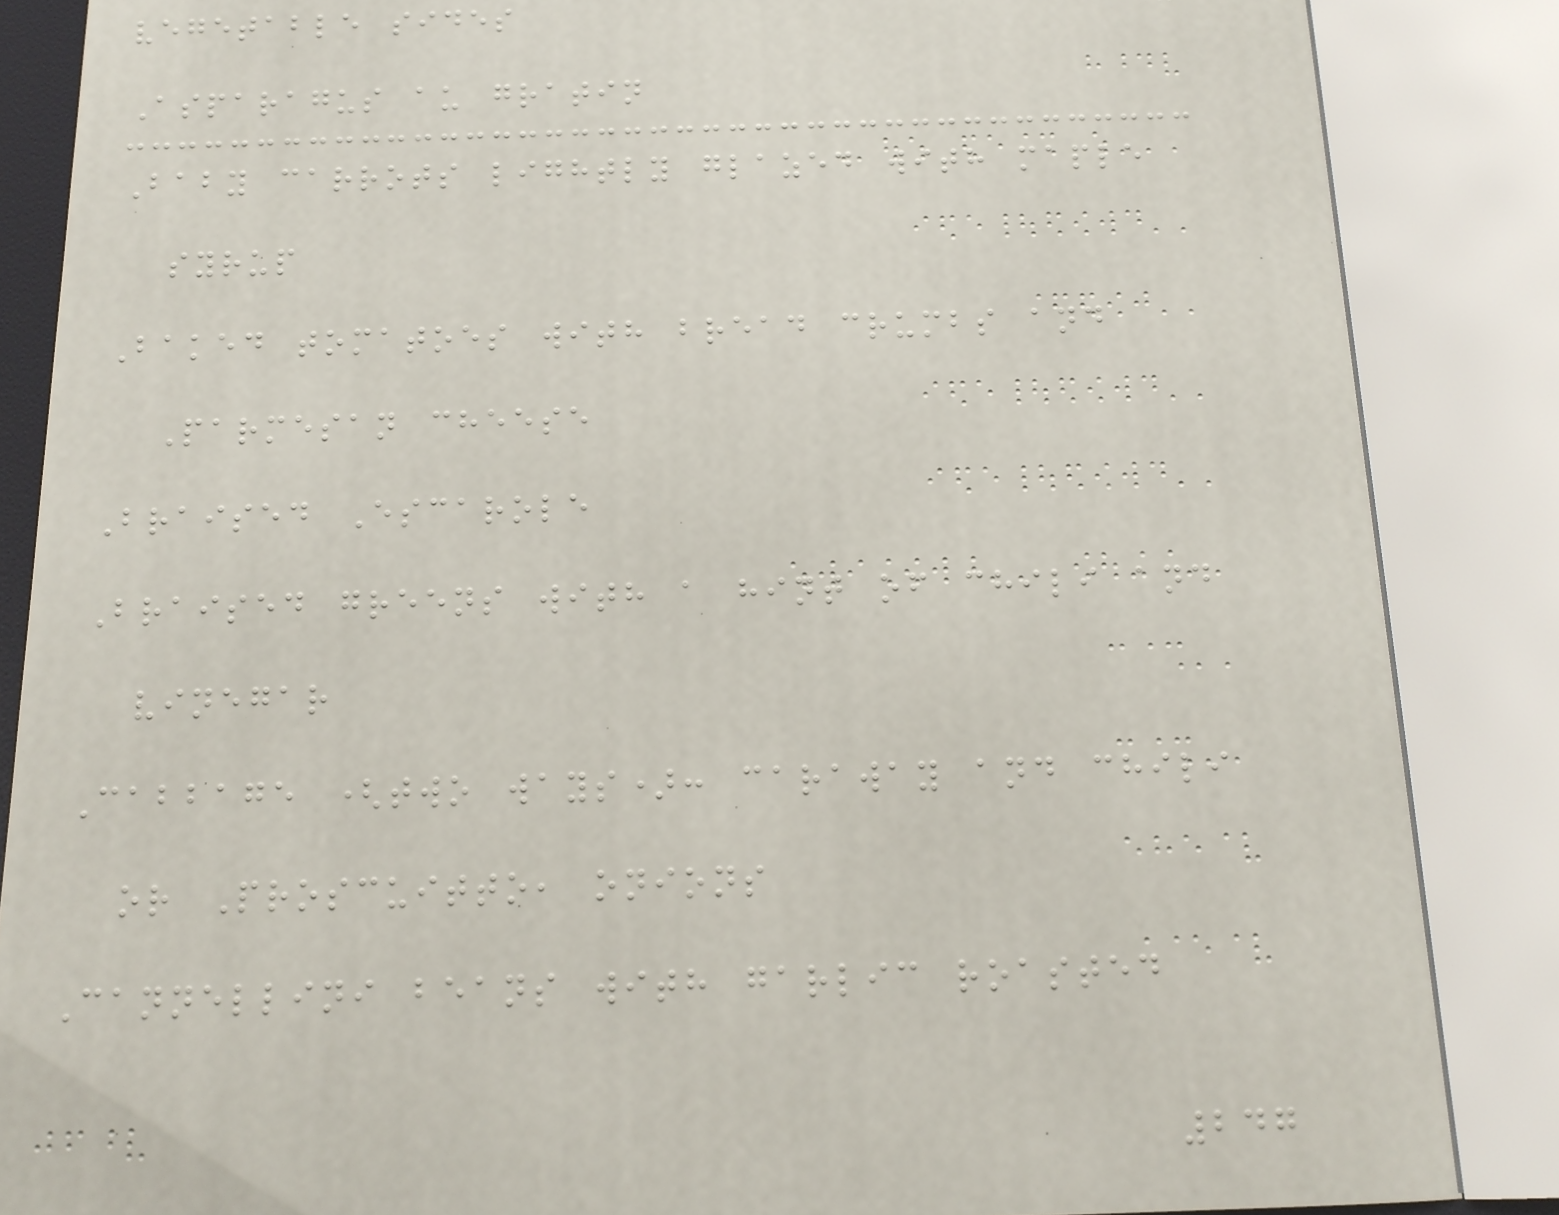vegetable sides
Asparagus au gratin
Baby carrots lightly glazed with maple
syrup
Baked tomatoes with bread crumbs and
Parmesan cheese
Braised Escarole
Braised greens with a hint of chili and
vinegar
Cabbage (two ways): caraway and chili
or Proscuitto, onions
Cannellini beans with garlic roasted
247
